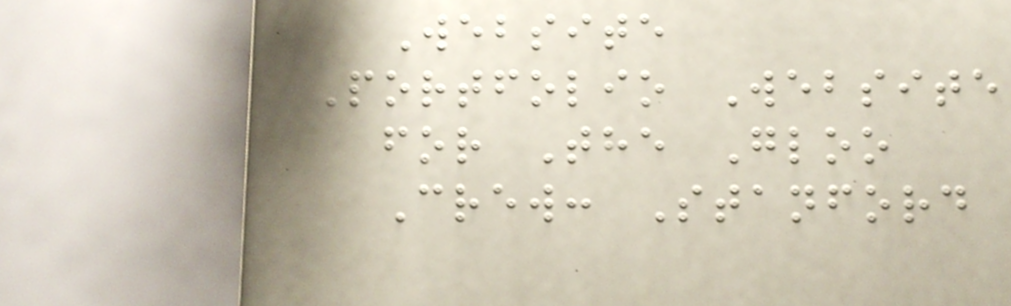Website
Portfolio Website
for The Gloo
Crew: Stanford
